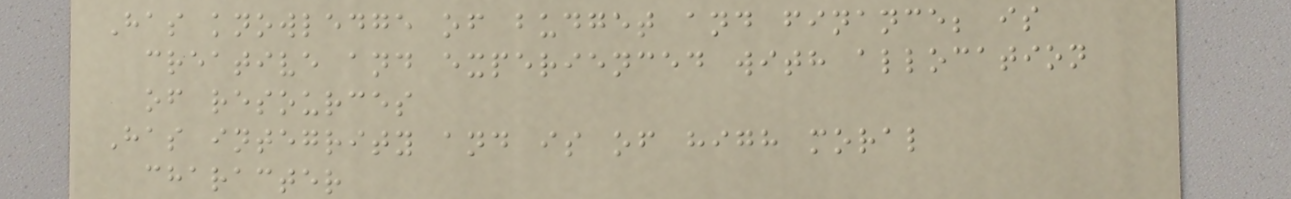Has knowledge of budget and finance; is
creative and experienced with allocation
of resources
Has integrity and is of high moral
character
